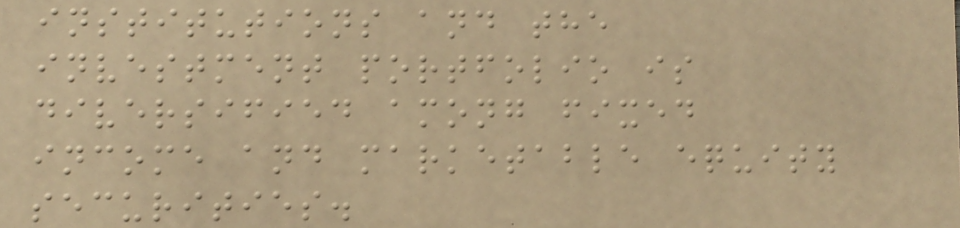institutions and the
investment portfolio is
diversified among fixed
income and marketable equity
securities.
